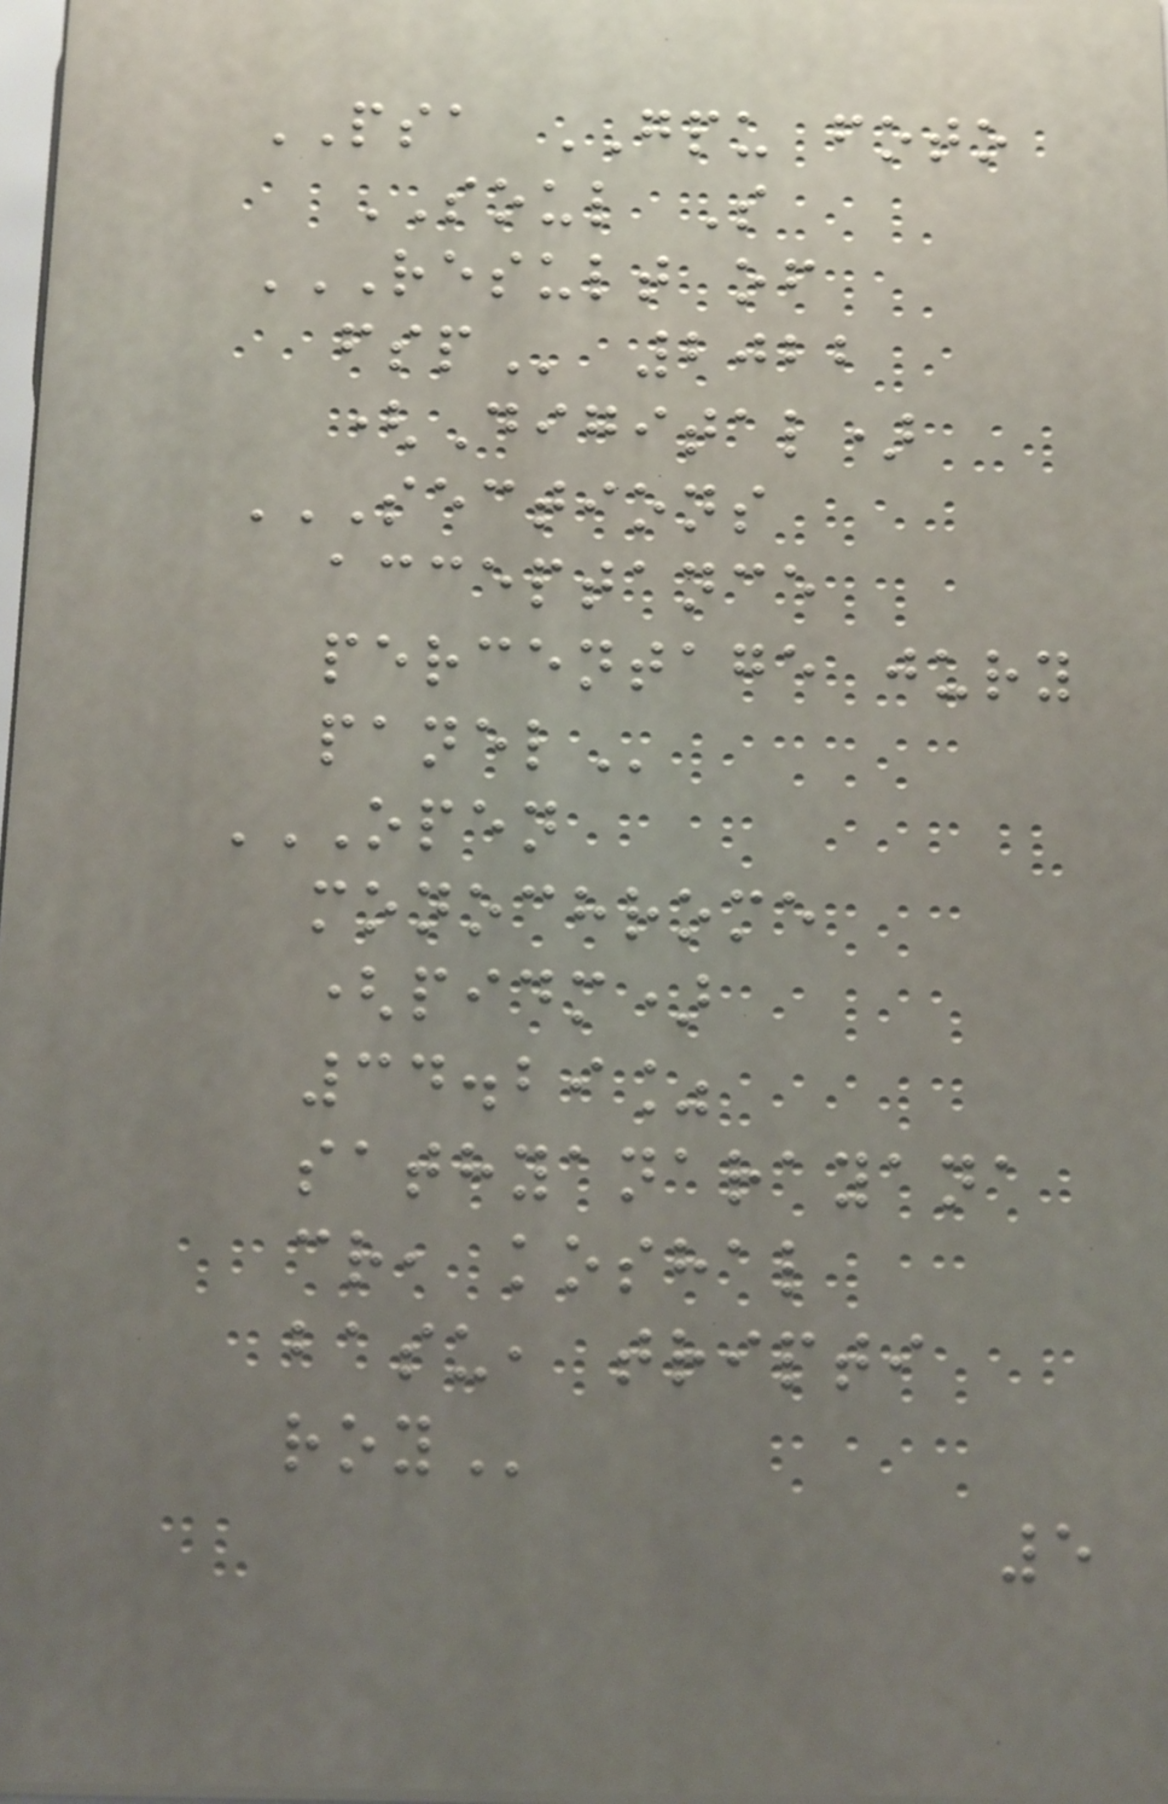PSA GPU foto
SOUL S
RESULT OF
FSP 2022
(Digital)
SECTIONS
ACCEPTANCE
PERCENTAGE JURY
PANEL
OPEN
MONOCHROME
(PIDM)
34.29%
SATHYANARAYANA
CR, KOSHAL
BASU, TRIPTI
ROY
5
